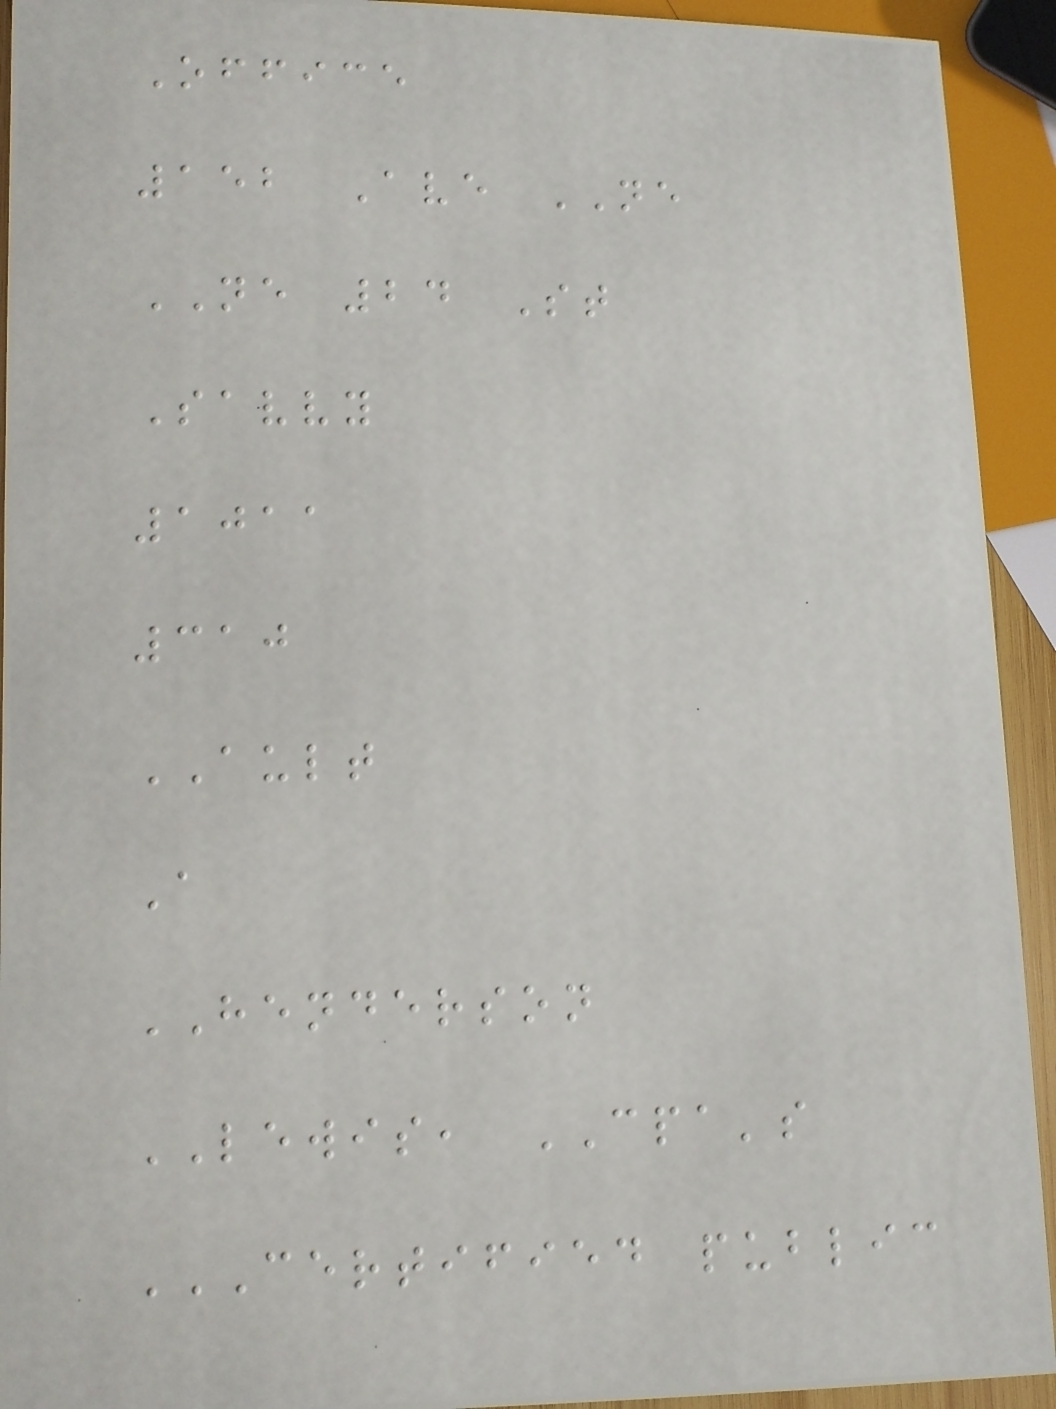Office
152 Ave NE
NE 24 St
Savvy
1011
310
AULT
A
HENDERSON
LEWIS, CPA's
CERTIFIED PUBLIC
